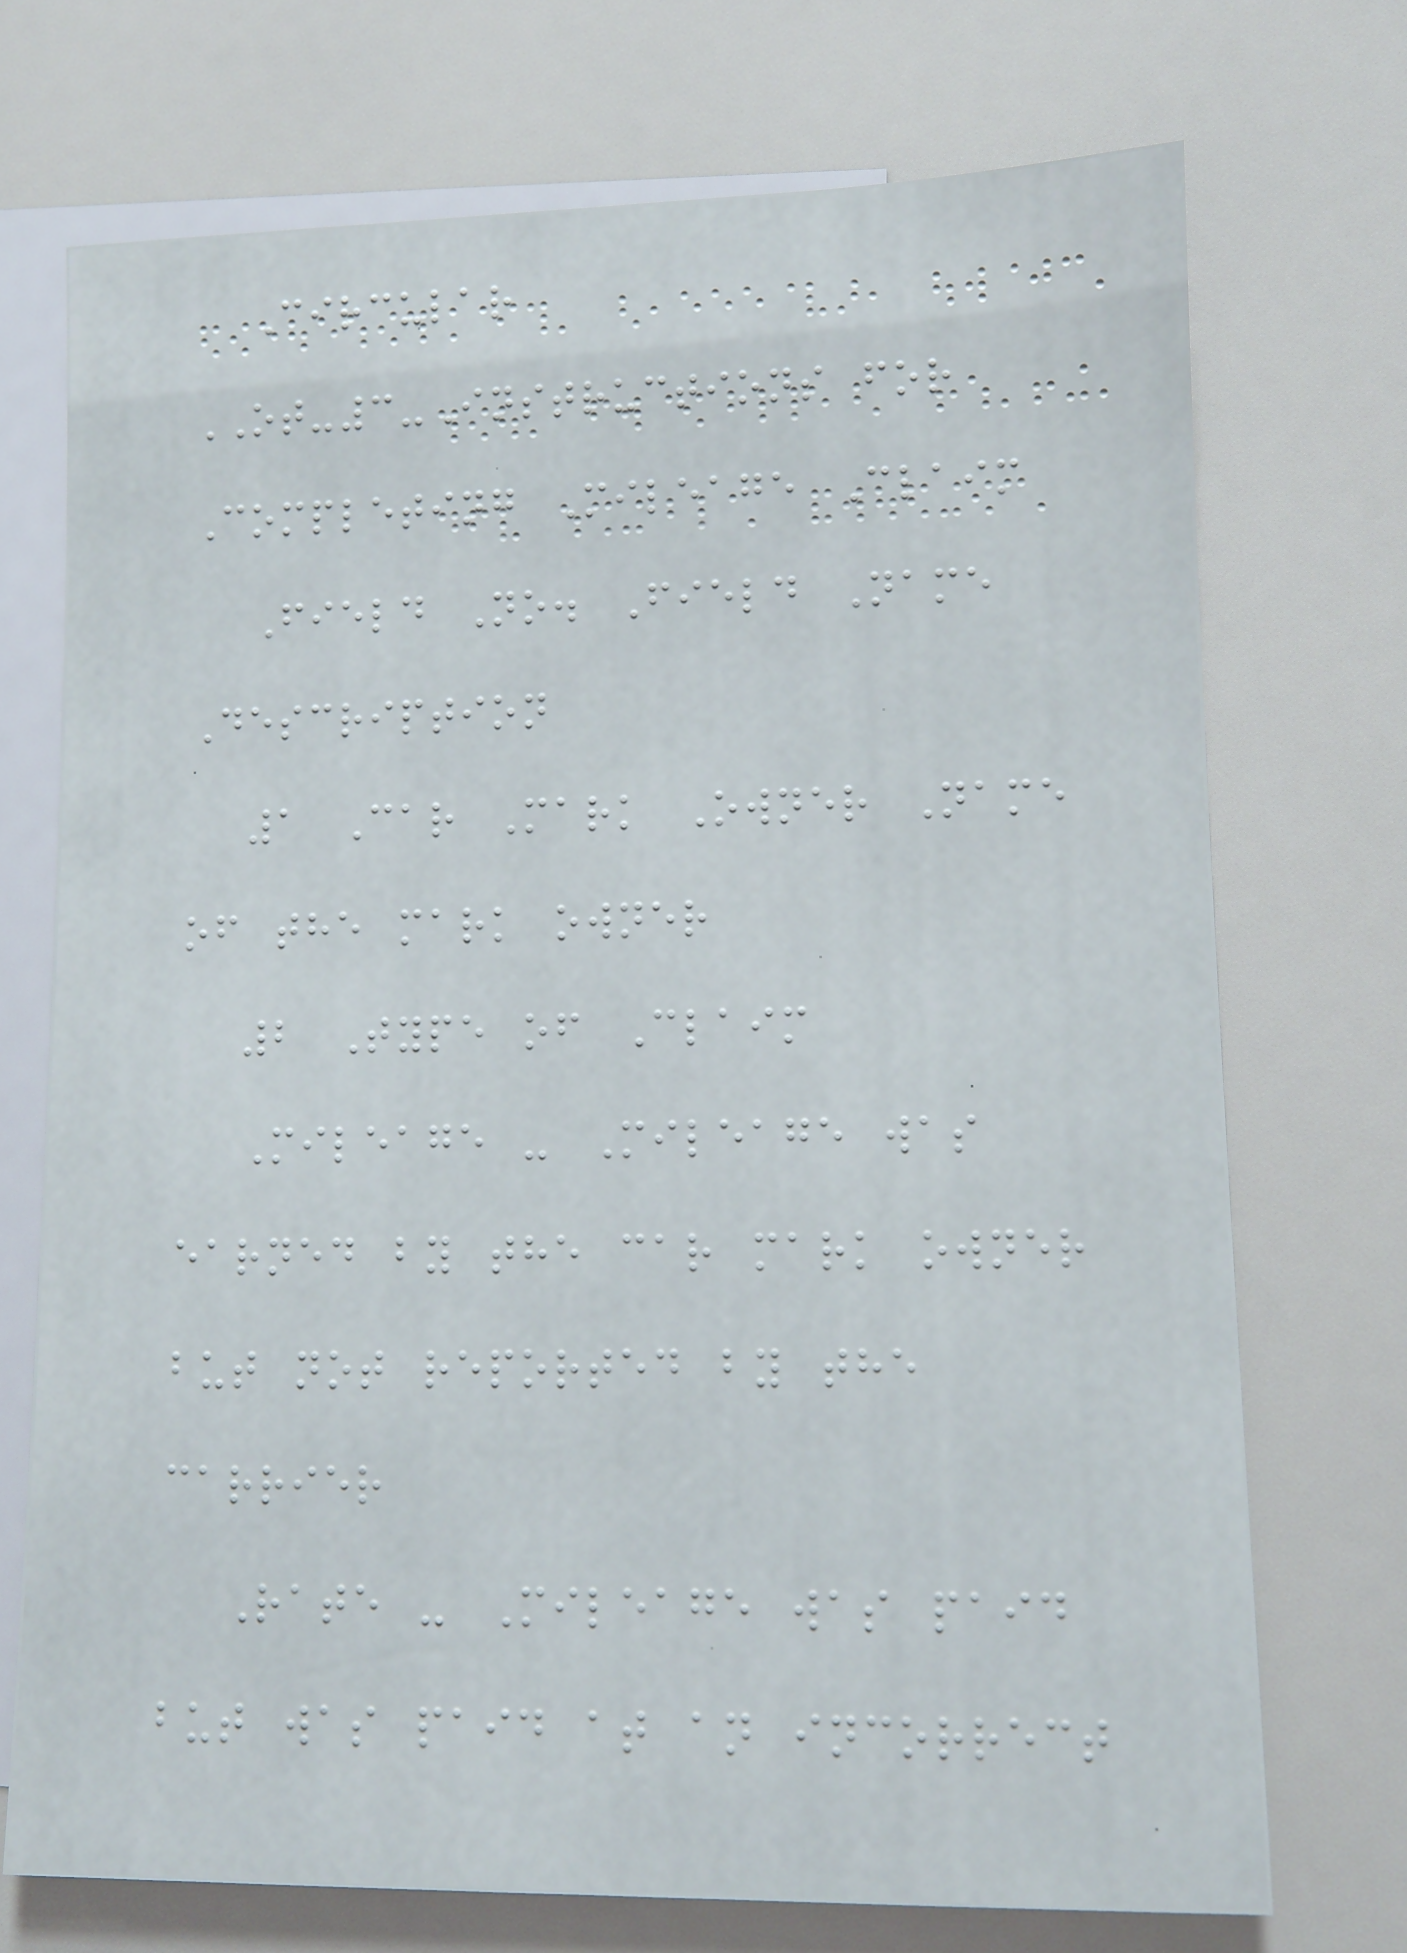Circular
OT-3-Instructions for
Completing Mileage Claim
Field No. Field Name
Description
1 Car Mark Owner Name
of the mark owner
2 Type of Claim
Mileage - Mileage was
earned by the car mark owner
but not reported by the
carrier
Rate - Mileage was paid
but was paid at an incorrect
